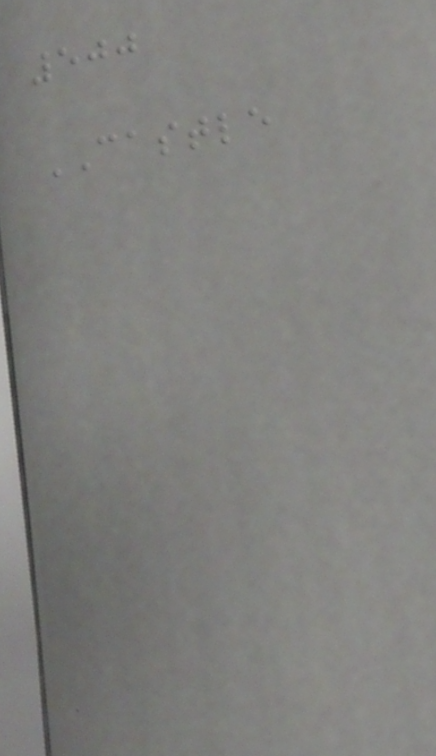500
CASTLE
